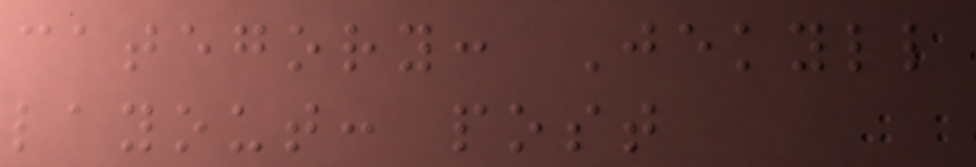category: Jekyll
layout: post
